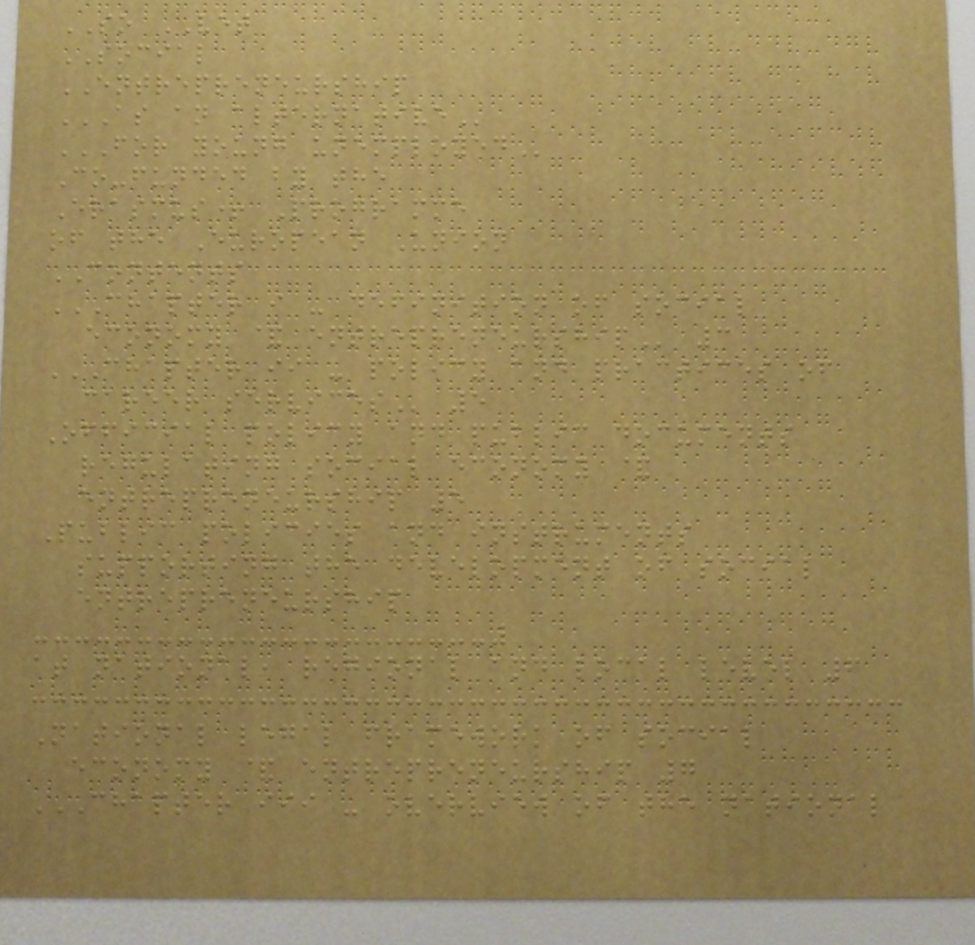SO VET
SOCIAL
ENTREPRENEURSHIP
AS AN ALTERNATIVE
FOR YOUNG UNEMPLOYED
Co-funded by the
Erasmus+ Programme
of the European Union
CONTENTS
CHAPTER I - DEFINITION OF SOCIAL
ECONOMY & ENTREPRENEURSHIP 3
CHAPTER II - POLICY AND PRACTICES OF
CAREER SERVICES 5
Official policy and public documents
regulating social economy &
entrepreneurship 5
Public policies and instruments
supporting the development of social
entrepreneurship
at national, regional and local level 6
National legal framework of social
economy & entrepreneurship 7
CHAPTER III - OVERVIEW OF THE NATIONAL
